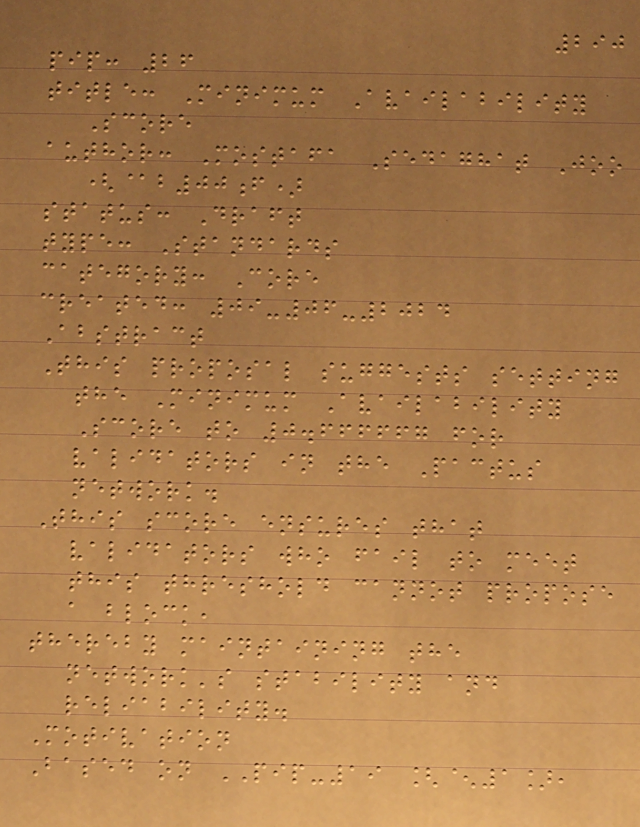290
pip: 26
title: Minimum Availability
Score
author: Mostafa Sedaghat Joo
(@b00f)
status: Draft
type: Standards
category: Core
created: 09-06-2024
Abstract
This proposal suggests setting
the Minimum Availability
Score to 0.666667 for
validators in the Pactus
network.
This score ensures that
validators who fail to meet
this threshold cannot propose
a block,
thereby maintaining the
network's stability and
reliability.
Motivation
Based on PIP-19 [^1],
